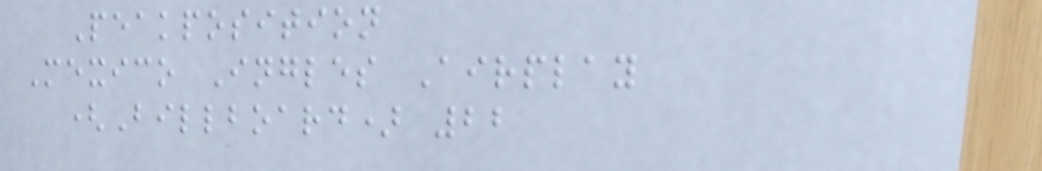Peakposition
Mexico Ingles Airplay
(Billboard) 22
